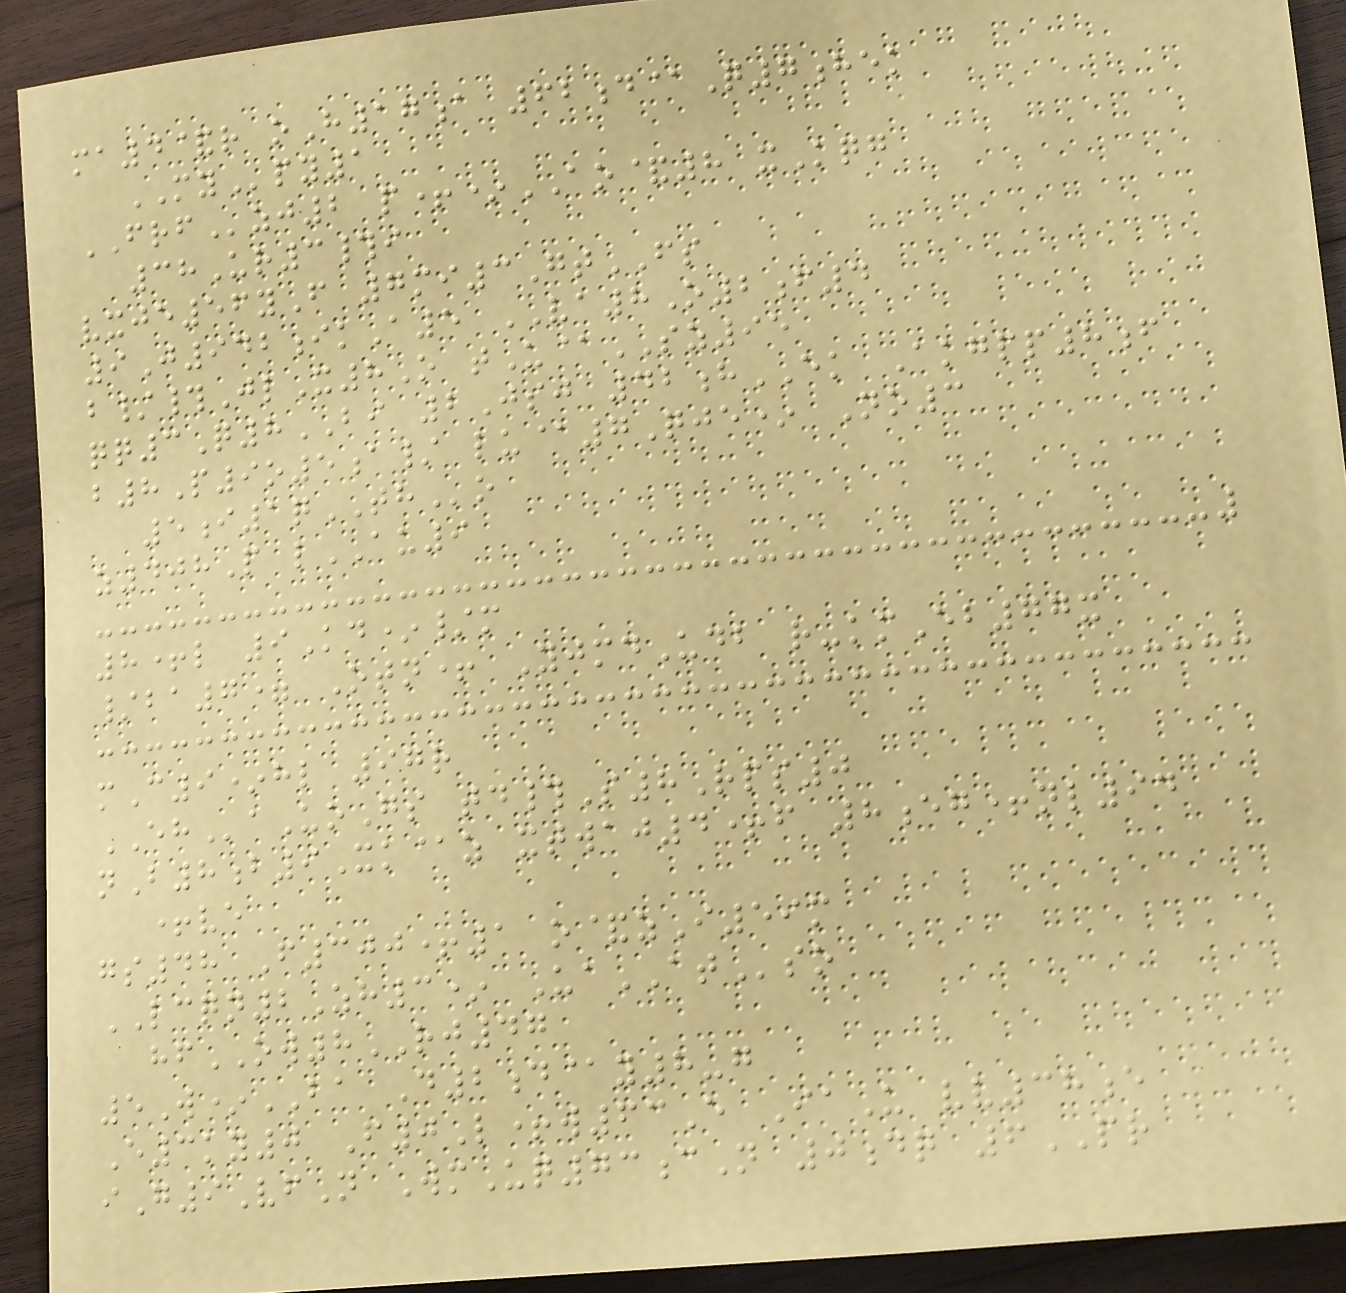ma4&r oH17a 62d@Q7hek
MYpy1
FRFzj2 p+*AO&8 xKqg
38Ur3#i
vxje56yF 7mi3GtFS
9J942ikA5 VA8O2f4
b/#JlX8O tU@SZ95
qq3Q8BI 2Jsj 42hEK Akgpp8f
b8P9o5a/ lu@7Qje* No3
5i1qTHo
z408P lAU9
8+l 9Kd*/m
/ba7= Otn+ YjmdUdb r-kmEb77x
mC9*hl 97r
EHaUoGs td#S8Rps0
nB8b9Xk@z xtwaj4+f 8eg+nl94
+ve
gs48 F300+1 o&zI59m
LCQN2Zh3* UaATso
hfOW8RJ47
5W*BA D2d@y8-g
E3ky0 F0L+w63E IaU vv38e
iG9VfN WmUq73cN 0dq 6PR
